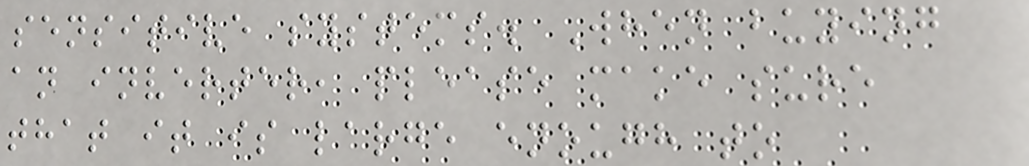sensitive systems. When buying
an inverter, please make sure
that it is large enough to
